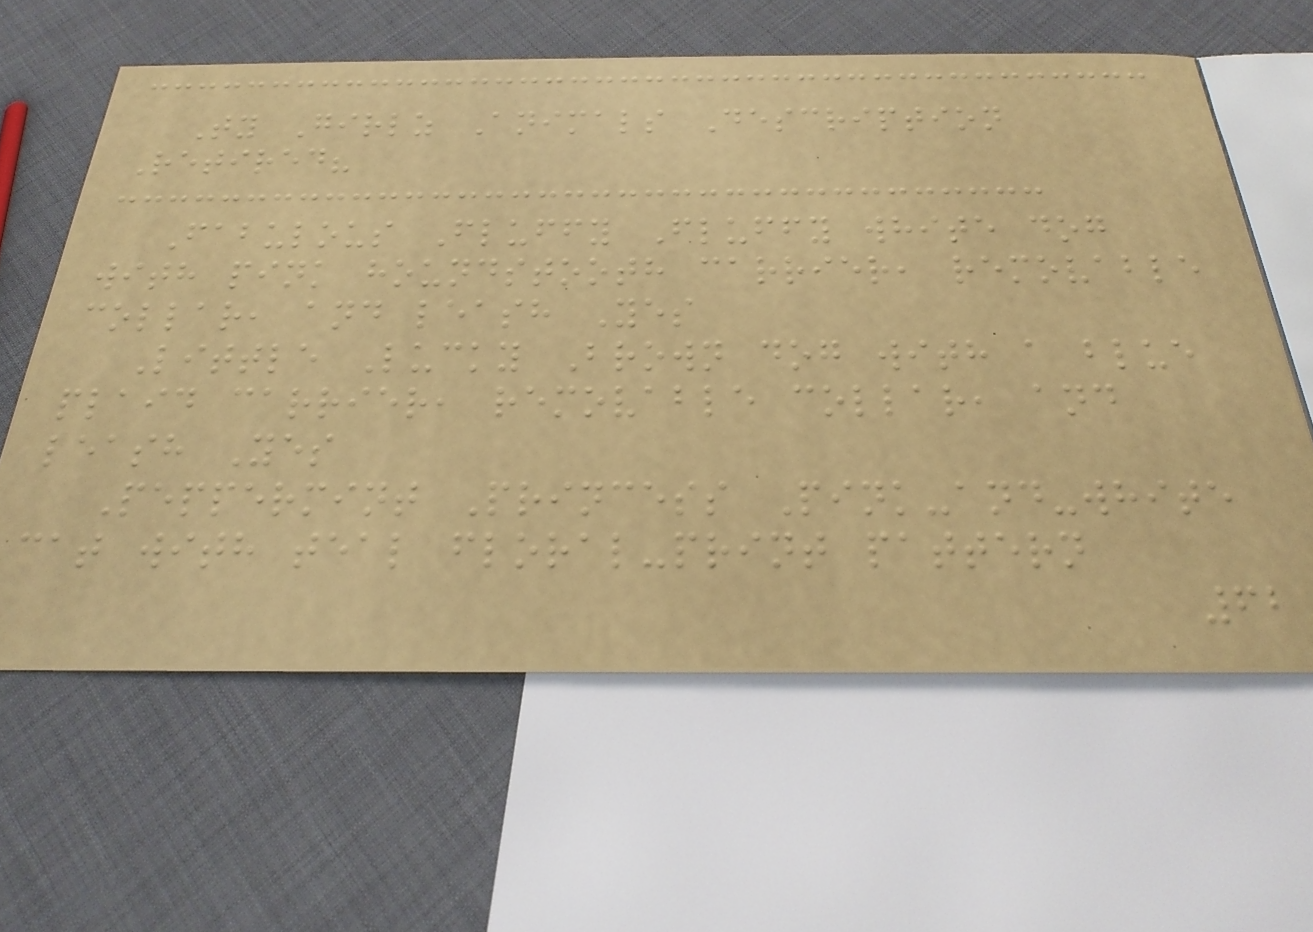Ty Girlz Animals Description
Retired?
Fabulous Fluffy Fluffy white dog
with pink houndstooth carrier, removable
collar, and leash Yes
Little Lucky Brown dog with a blue
plaid carrier, removable collar, and
leash Yes
Peppermint Princess Pink-and-white
cat with teal floral-print pattern
62
